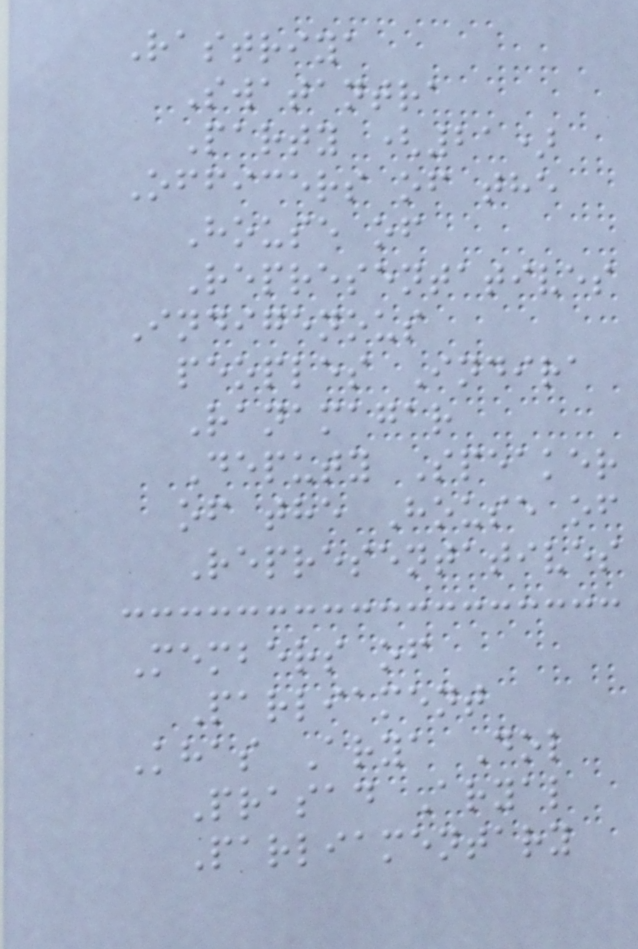Rastriya
Swatantra
Party (21)
Officers of the
House of
Representatives
Indigenous
peoples Indira
Ranamagar
Deputy Speaker
of the House of
Representatives
Members of
Parliament
Khas Arya Dol
Prasad Aryal
Parliamentary
